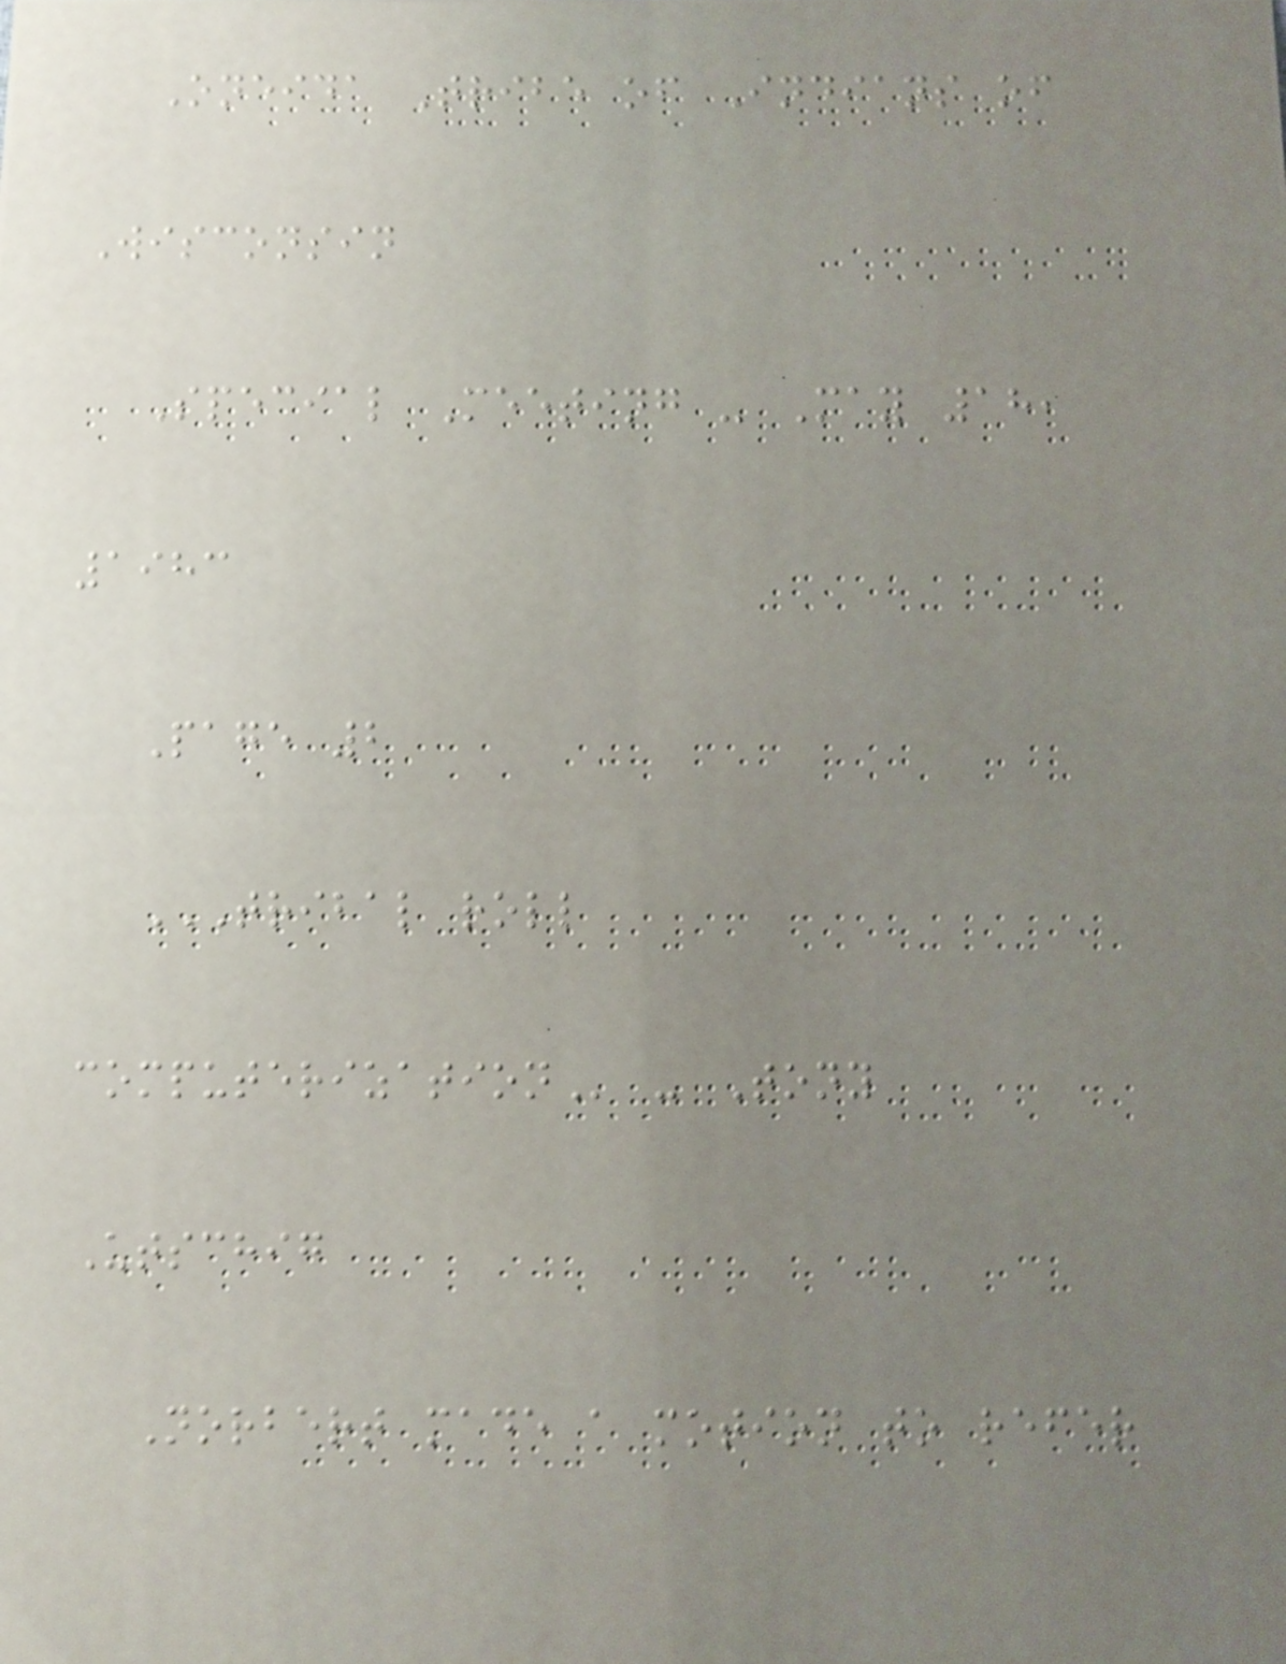Oneida Tribe of Indians of
Wisconsin
Special Meeting - May 18,
1983
Page 2
TRIBAL ROLL
COMPUTERIZATION - Tony
Utschig
Norbert made a motion to refer
